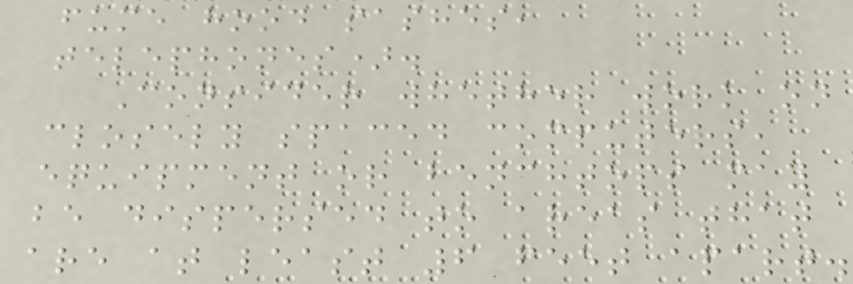fume hood sashes,
telephones).
Consider whether work on
closely spaced computers,
equipment or benchtops may
be dispersed to areas that
are at least 6 feet apart.
